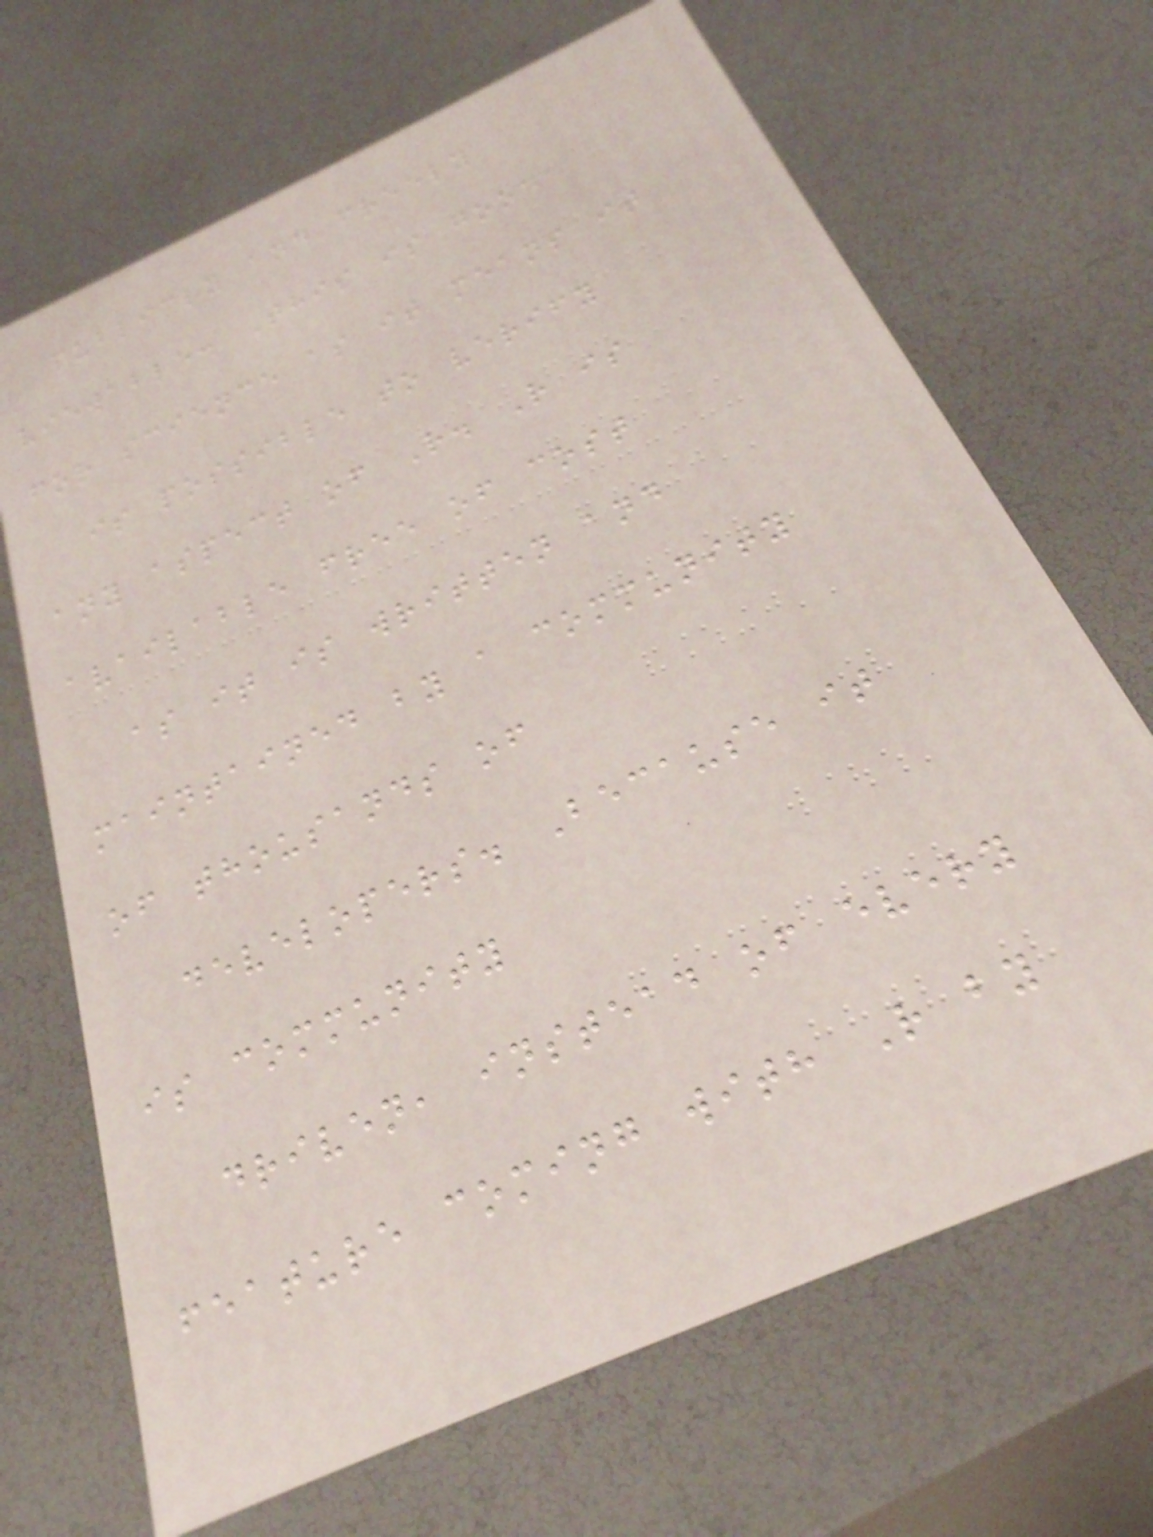publicly and freely
viewable. This is good
for science as it means it
is possible to verify
any aspect of R. R is
available free of cost
as it is written and
maintained by a community
of thousands of
developers. Because it
is community
driven, instead of every
feature coming with R by
